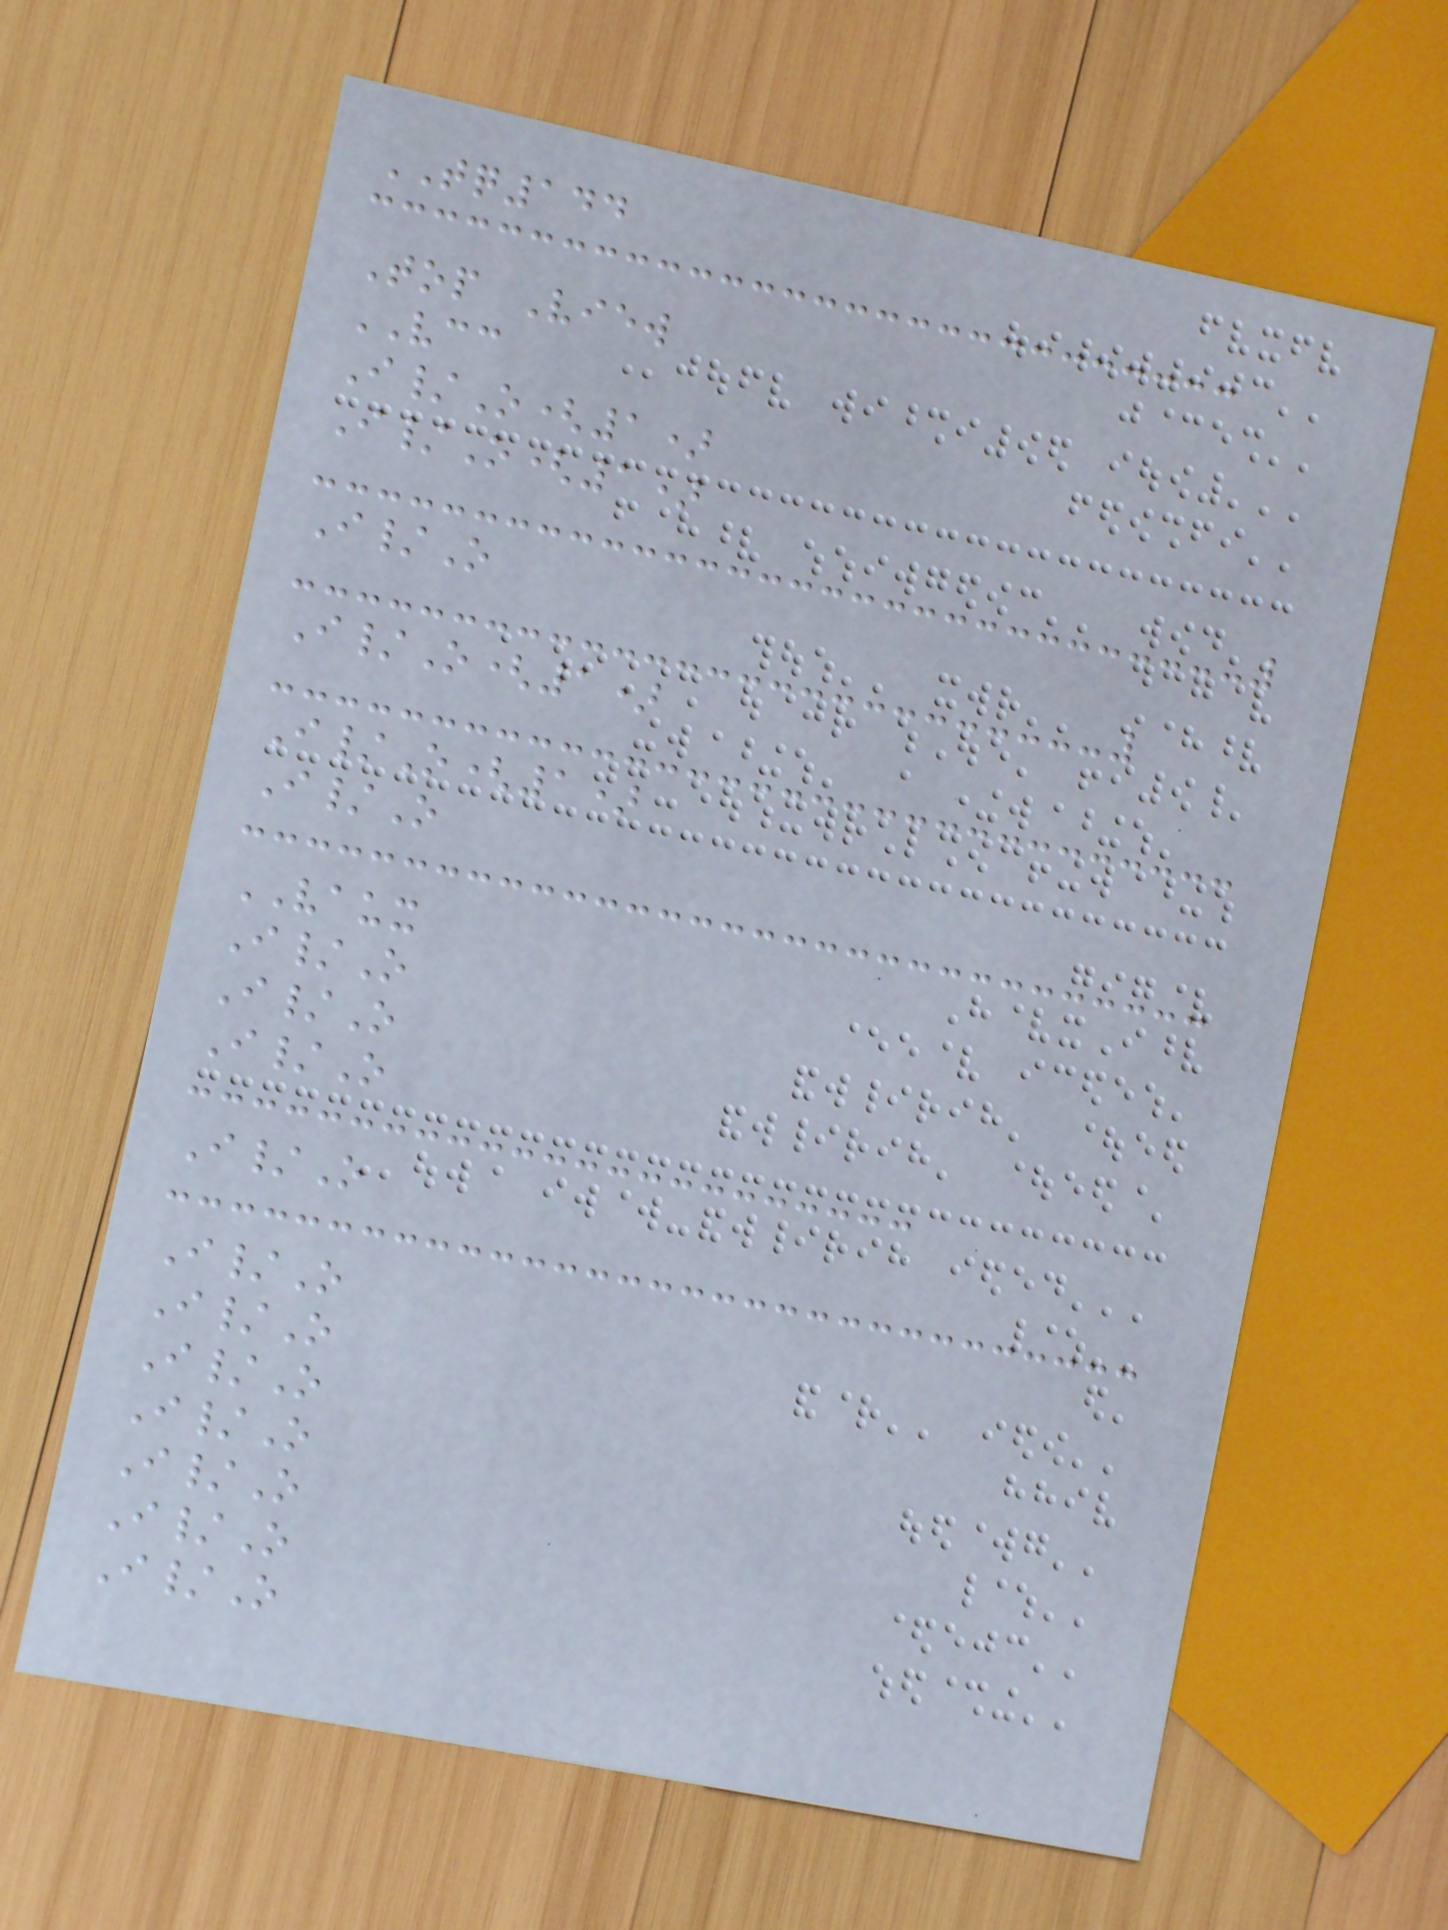TQ144
Top View
VCC
I/O(1)
I/O(1)
I/O
I/O(1)
I/O(1)
I/O
VAUX
I/O
I/O
I/O
I/O
I/O
I/O
I/O
I/O
I/O
I/O
I/O
